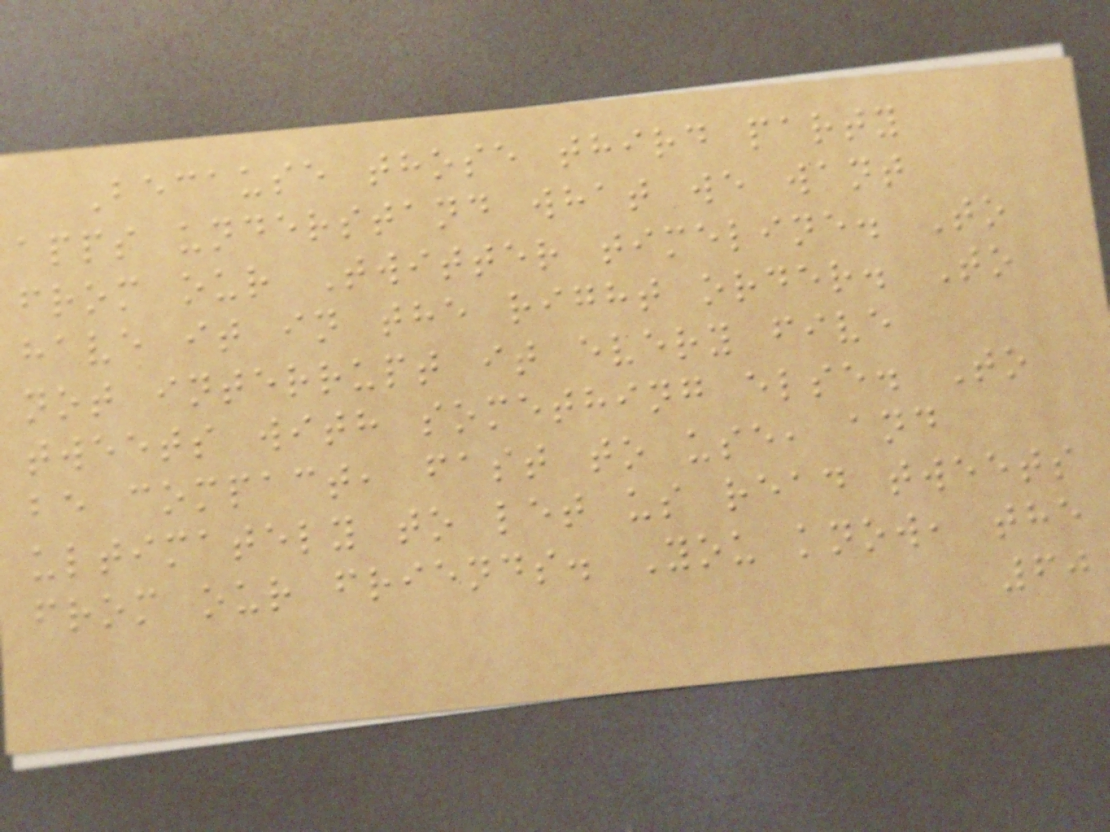Because those third party
apps understand what we want
from our Twitter timeline. To
have it in the right order. To
not interrupt it every five
tweets with something else. To
be compact, fast to use, and
ultimately to let us read tweets
from our friends. You know, the
60
